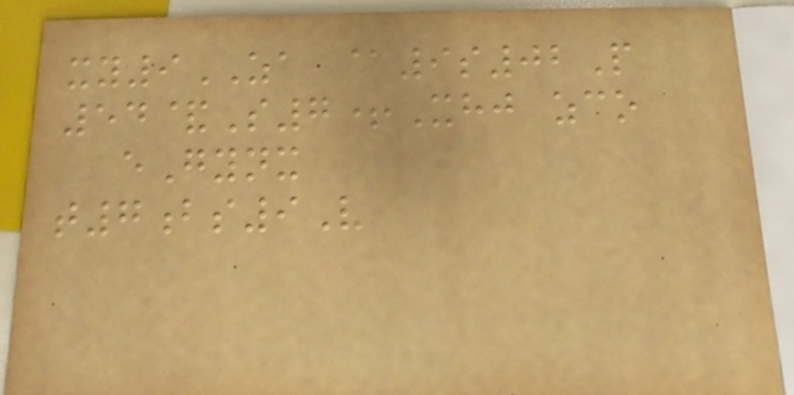xy9ZA @9s02P
54&S7+Xhj zco
eGynx
t7bs9V
